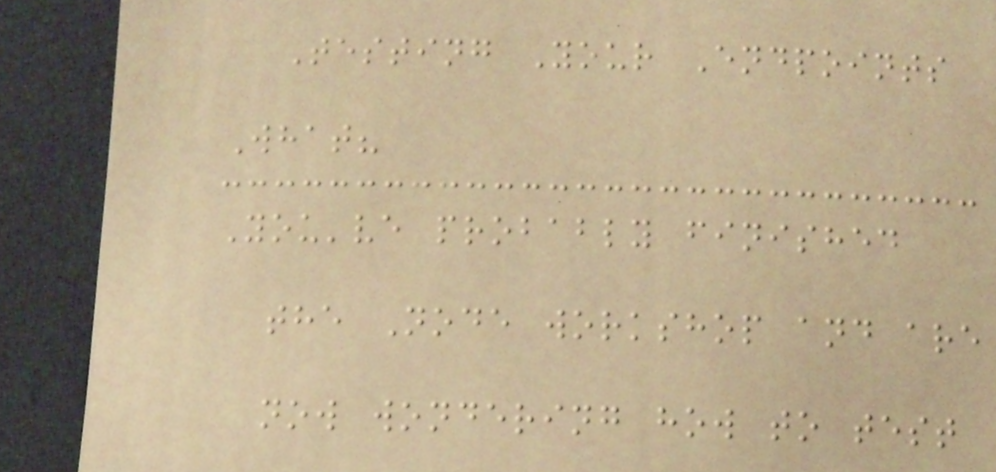Testing Your Endpoints
What?
You've probably finished
the Node workshop and are
now wondering how to test
